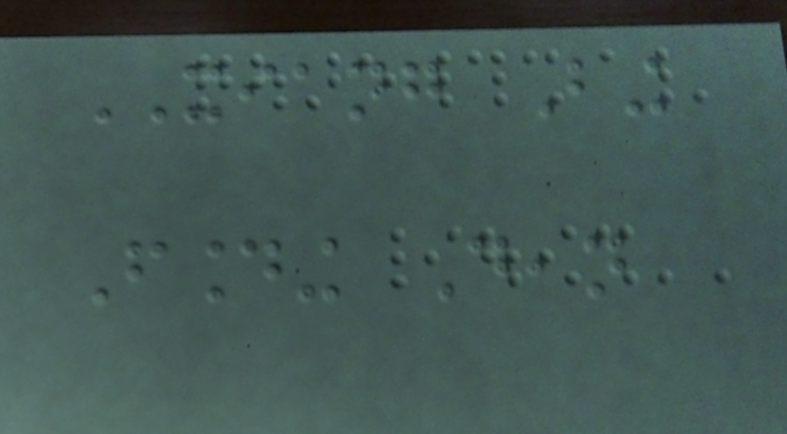XIANG Bing
Founding Dean
